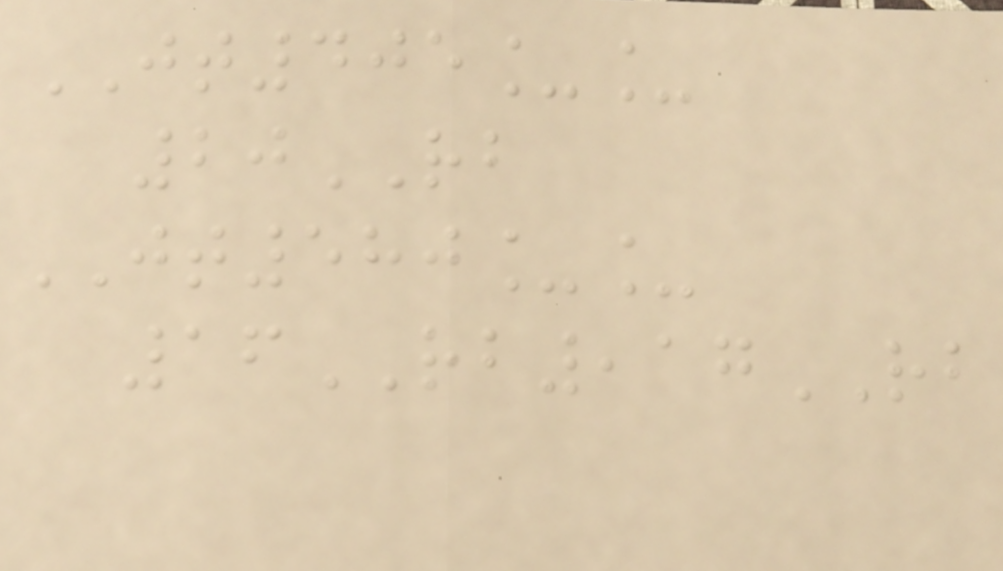JT405__
20RB
JT580__
16RB,17RB
